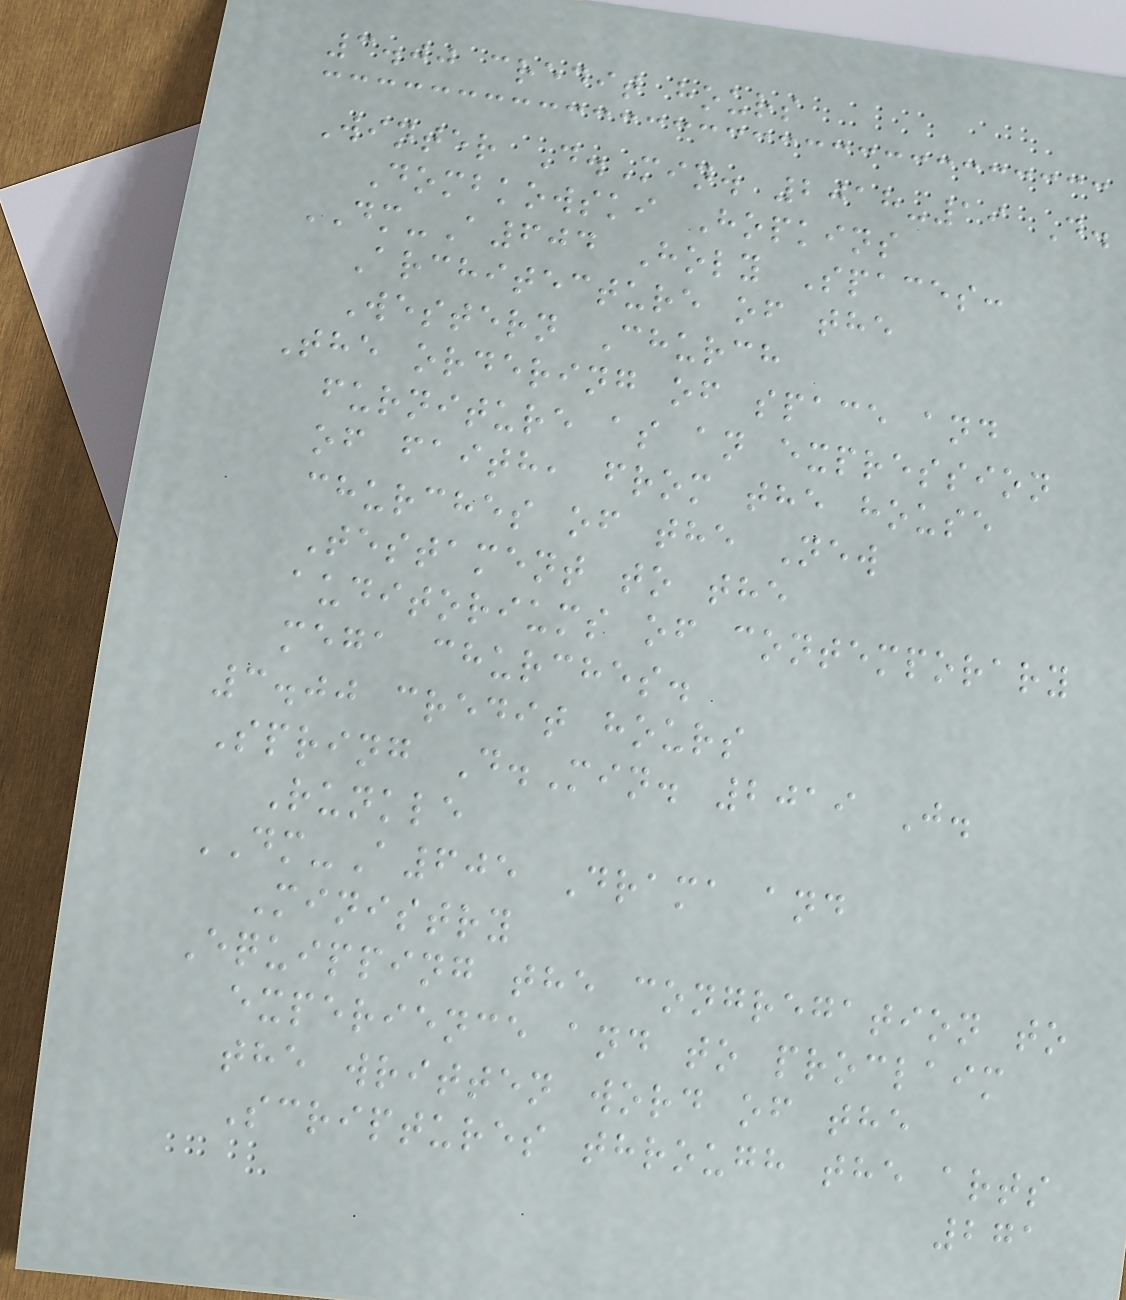3.00 credit hours
Winter D.Min. 2018-19 D.
Dombkowski Hopkins
DM-A604 Holy Spaces:
Architecture of the
Western Church
The ordering of space and
furniture as an expression
of faith, from the house
churches of the New
Testament to the
auditoriums of contemporary
mega churches.
3.00 credit hours
Spring D.Min. 2019 J.
Runkle
DM-A605 Drama and
Ministry
Equipping the congregation to
experience and to proclaim
the written word of the
Scriptures through the arts
271
